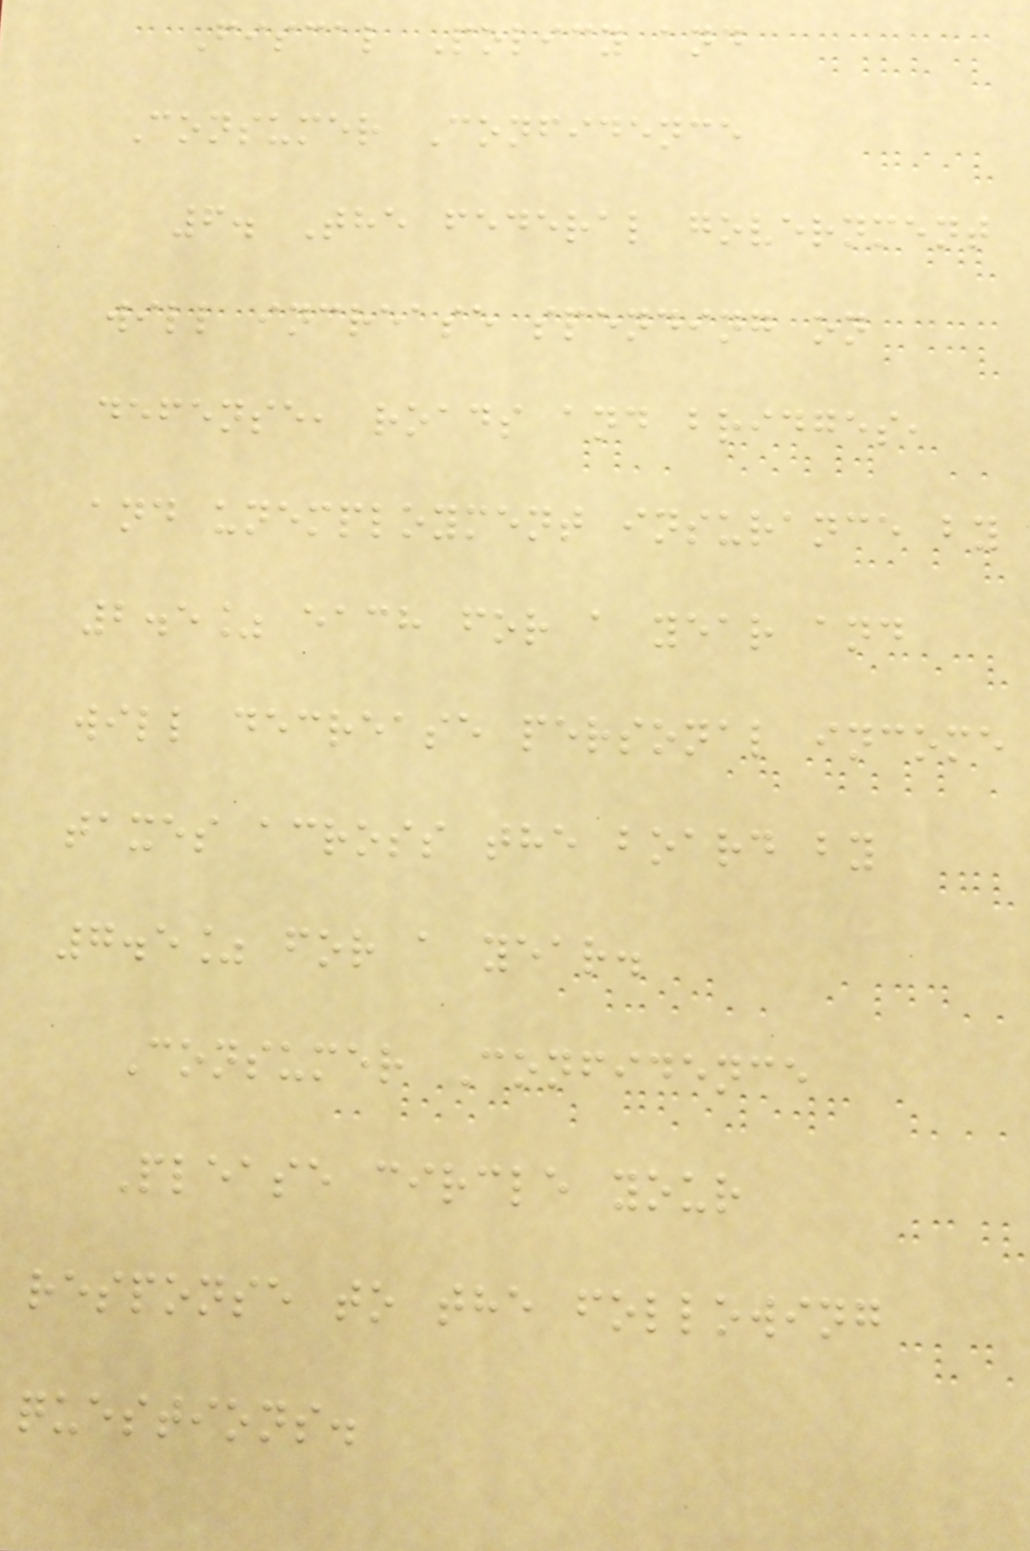Fiscal Policy and
Consumer Confidence
6. The federal government
will increase spending on
defense, roads and bridges,
and unemployment insurance by
2.5% each for a year and
will decrease personal income
taxes across the board by
7.5% for a year.
Consumer Confidence
Please circle your
response to the following
questions.
